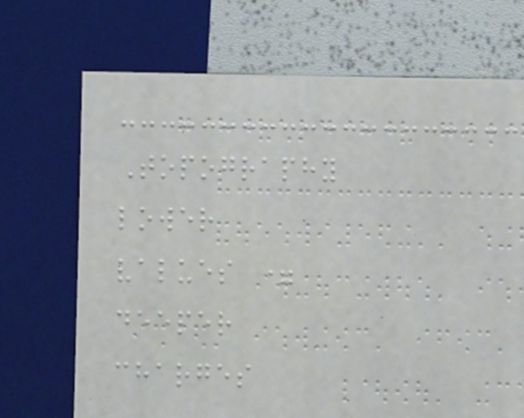Topography
lower
values =
deeper
charges
